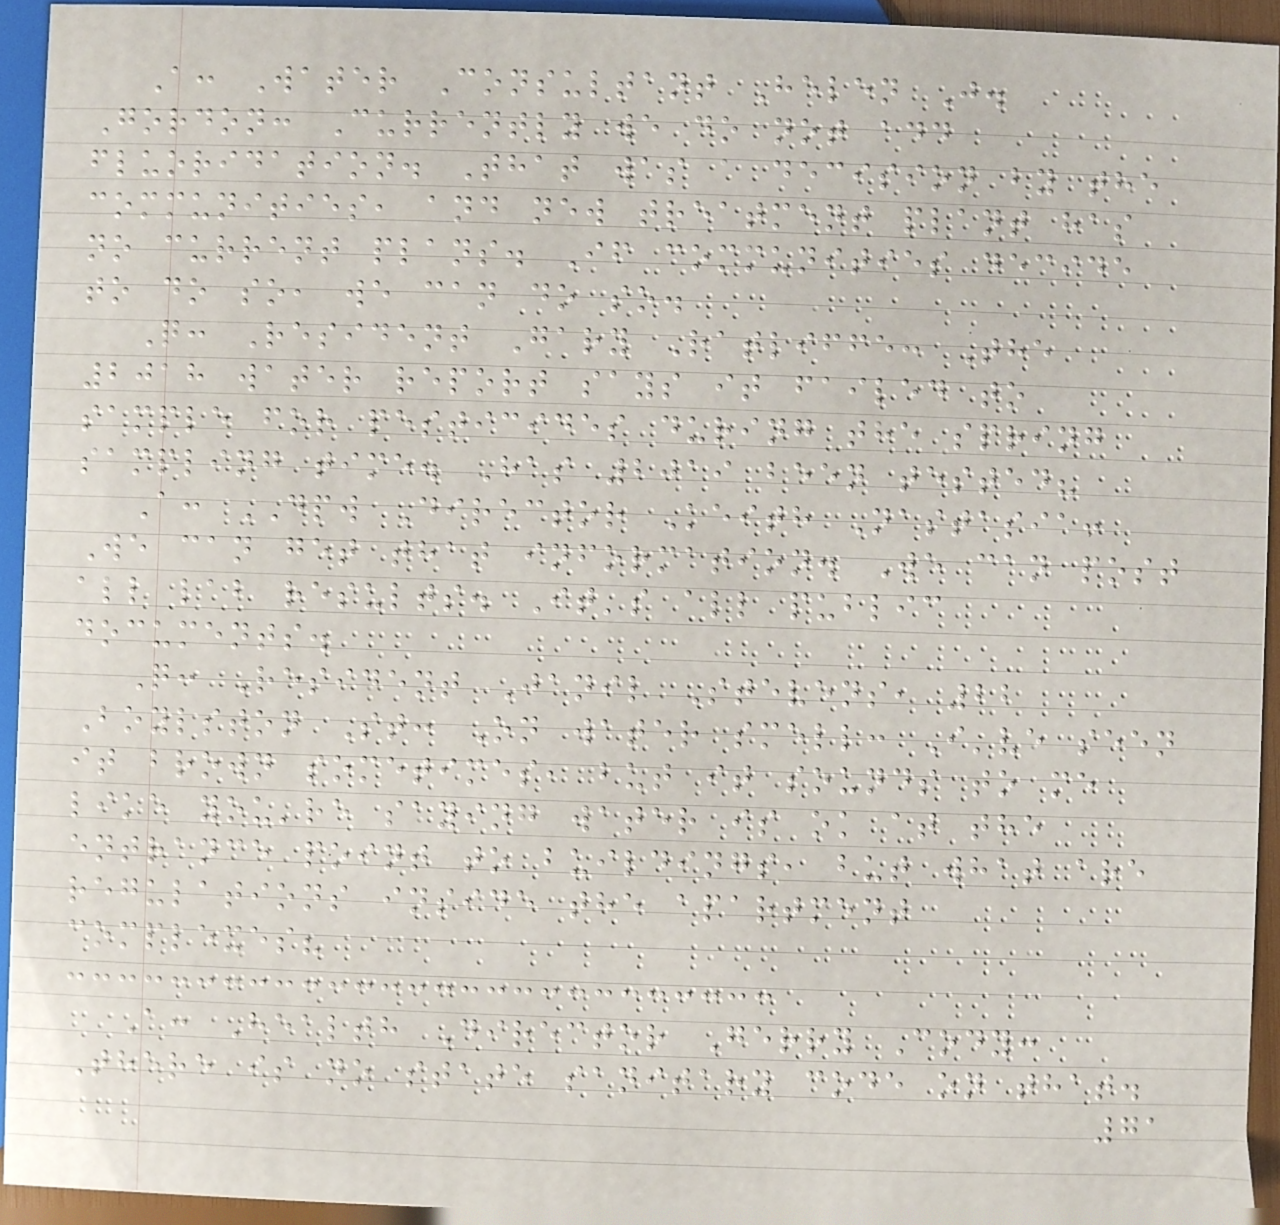A: Water Consultant Helen J.
Gordon: Currently we do not add
fluoridation. That was a decision by the
communities, and new treatment plant has
no current plans. If communities decide
to do so, we can do so.
Q: Resident Gary Ratliffe: The
2018 water report says it failed to
sample for pesticides during the spring
sampling time. Has 2019 been tested?
A: DPW Director Keith Nastasia:
We can get that information. We can post
all lab results. It's all public
documents.
Q: Resident Janil Stevens, 22
Boylston St: On water smell: I've seen
it brown sometimes, but it sounds to me
like you're saying water is ok at the
entrance point to buildings, but what are
regulations inside the apartment
complexes?
A: Health Director Gerry Cody:
There is no state sanitary code on that.
71
